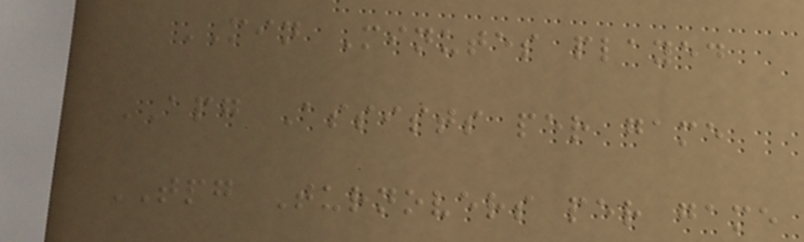MIN Minutes played
APG Assists per game
TPG Turnovers per game
